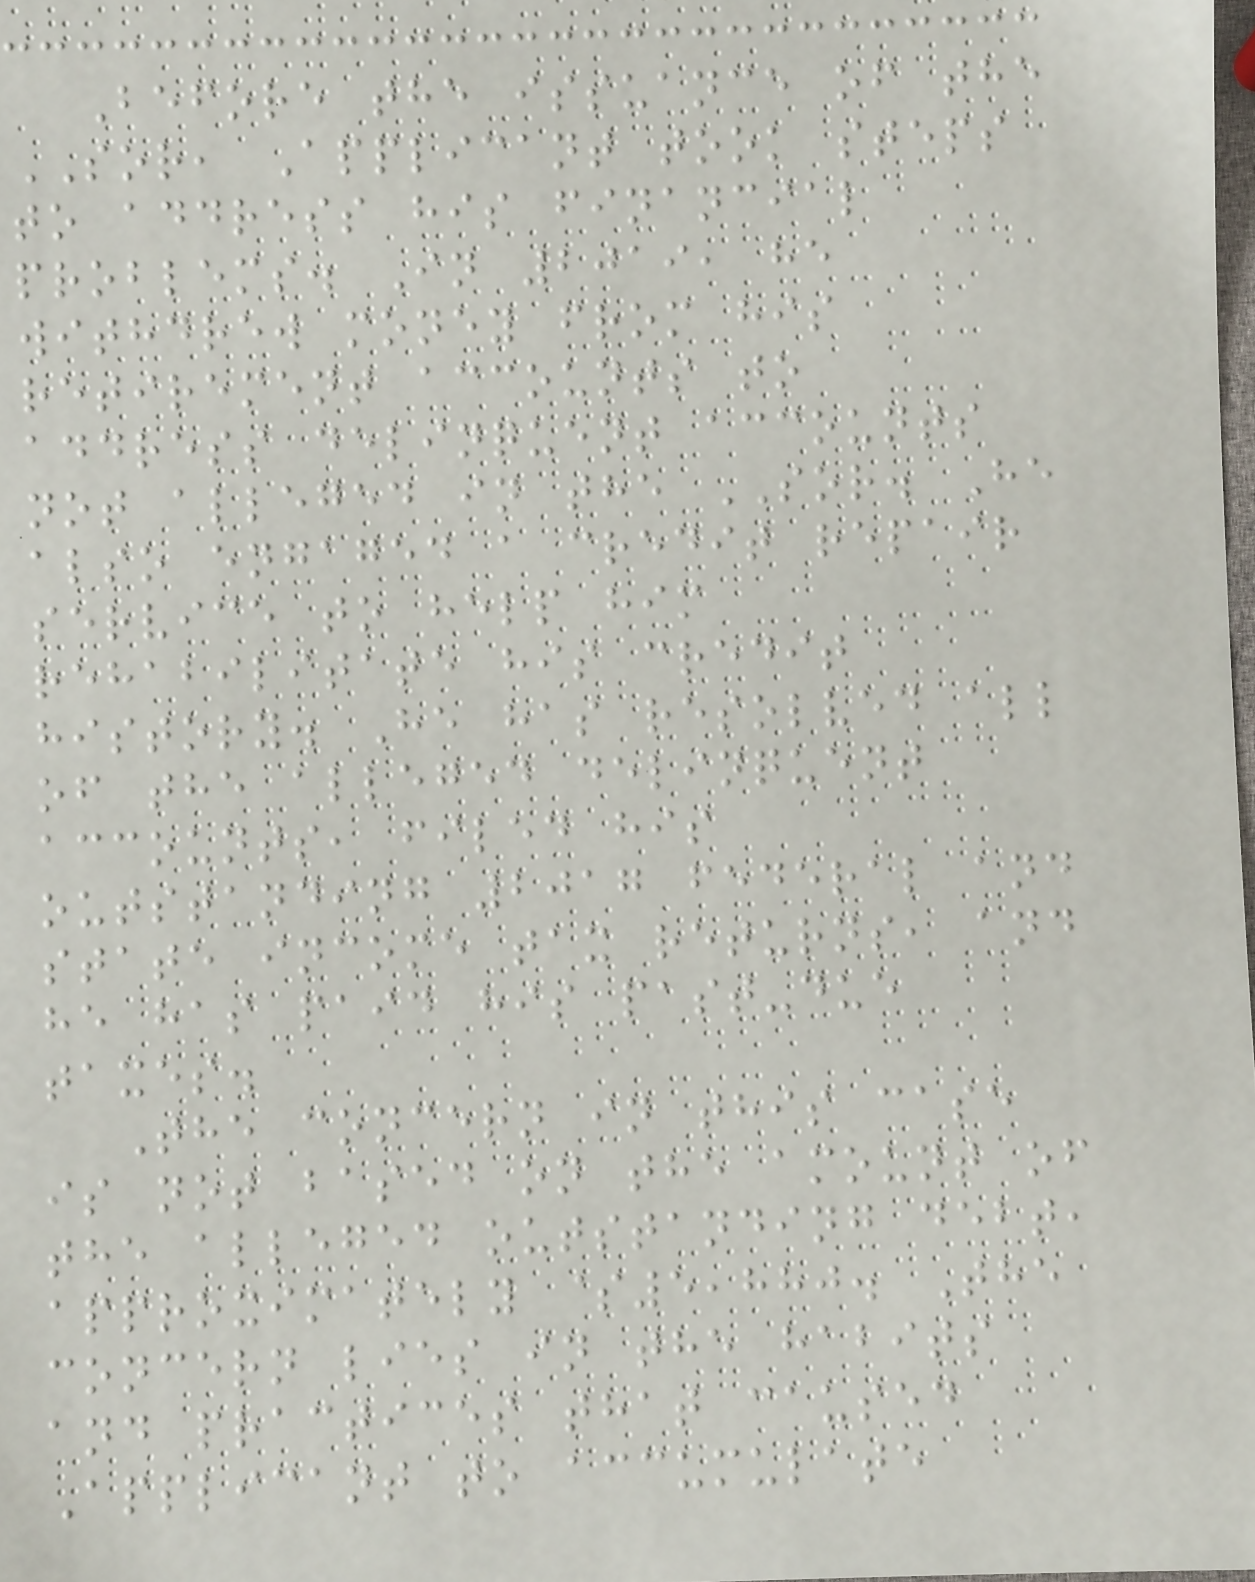Before the issuance of the
SOR, Applicant took steps
to address his financial
problems. In 2019, he
withdrew money from his
retirement accounts to
address delinquent accounts
not alleged in the SOR. He
also engaged a credit repair
service to help him
rehabilitate his credit
history. He has resolved all
of the alleged delinquent
accounts, filed his
outstanding 2017 federal and
state income tax returns, and
he has paid his past-due
taxes.
The concern in this case
is not based on the amount of
the alleged outstanding debt,
approximately $5,880. The
concern lies in the habits
and practices that caused
Applicant to accumulate
